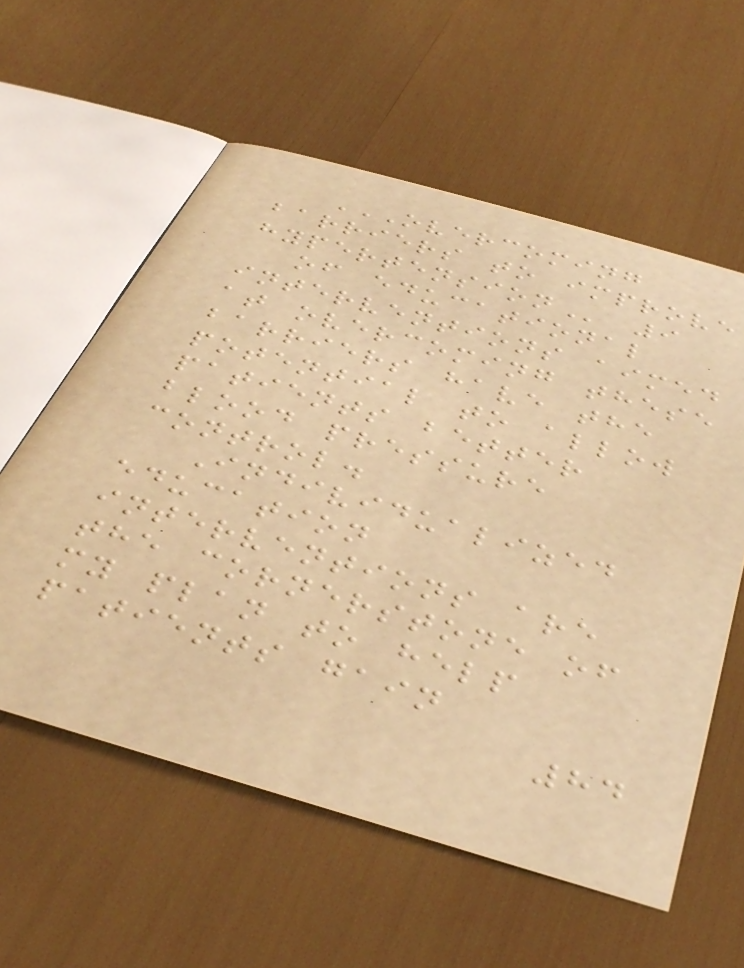OVERCOMING
BARRIERS TO IMPROVE
HYPERTENSION 9
of educational
interventions aimed
at overcoming these
barriers have the
potential to allow
patients better
blood pressure
control.
Individualized
education
interventions are
the cornerstone of
my plan to help
patients gain
84
